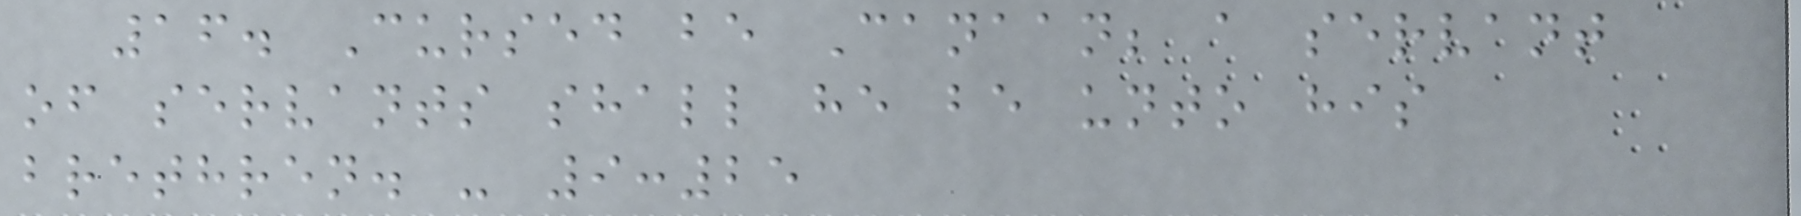16. Cursed be Canaan; a servant
of servants shall he be unto his
brethren. - 9:25
